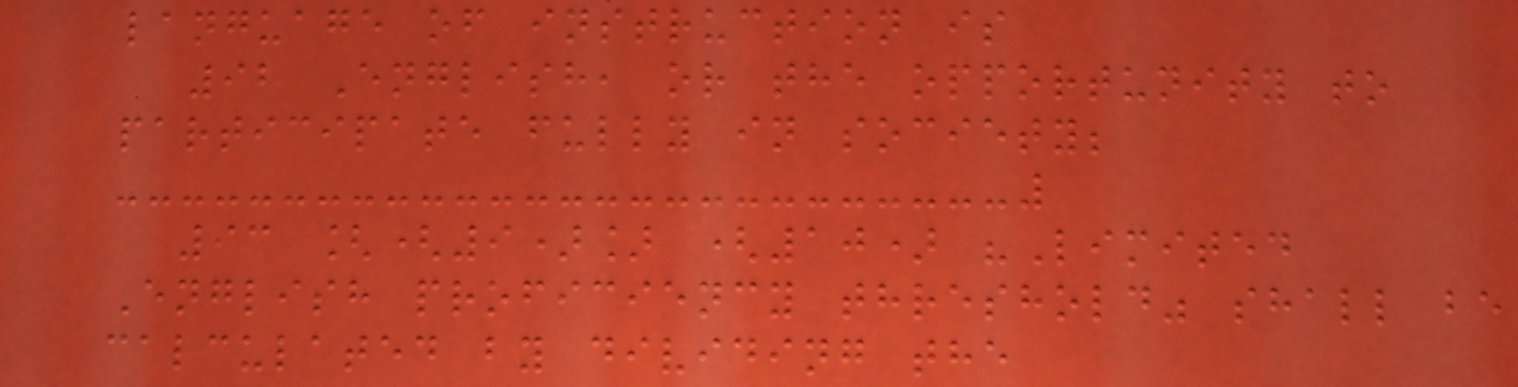language of instruction is
92 English, or the opportunity to
participate fully in society;
93 [(9)] (10) "Limited
English proficiency threshold" shall be
calculated by dividing the
